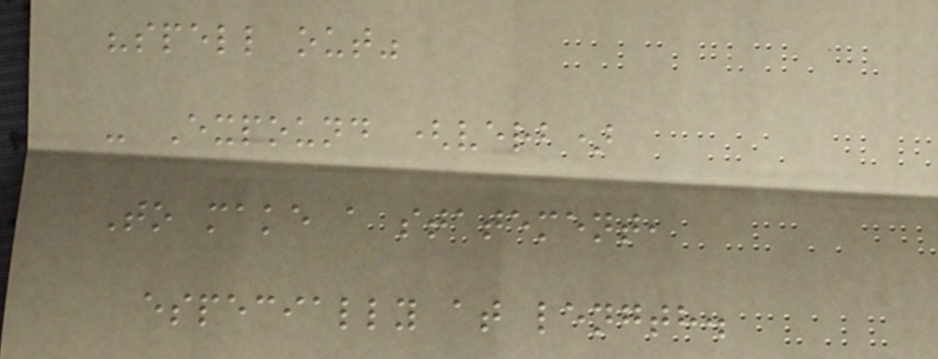"spell out"
- Expound (verb)
To make a statement,
especially at length.
